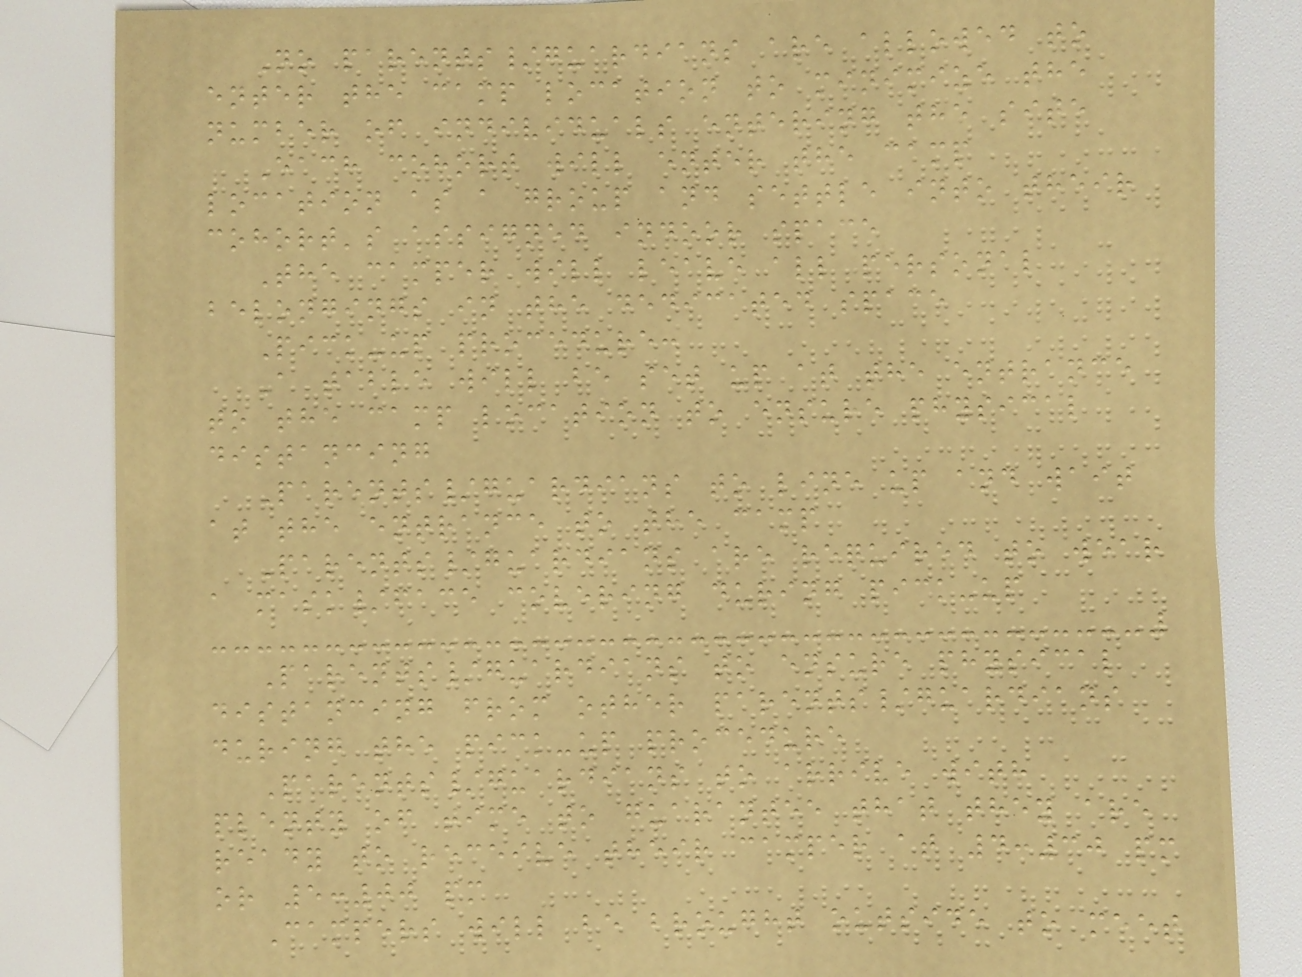No parents/guardians are allowed to
enter the camp location to minimize the
number of individuals entering the site
Each cohort will enter the camp
location as a group and settle into their
cohort's assigned indoor space
The camper will leave all personal
belongings in the dedicated space
Pick-up procedure:
A table will be set up at the entrance
to the camp location to ensure physical
distancing
Parents/guardians to line up and wait
at the entrance to the camp
Parents/guardians are required to wear
a mask/face covering during pick-up
Parents/guardians to ensure physical
distancing from other parents/guardians
during the pick-up procedure
Parents/guardians to arrive with
plenty of time to guarantee that they are
ready to receive their camper at 4:30 pm
or 5:00 pm
Campers will be brought outside to meet
